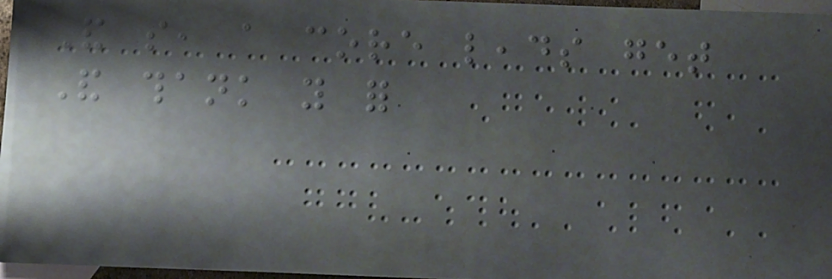And so, a core leads get
And thank you for
